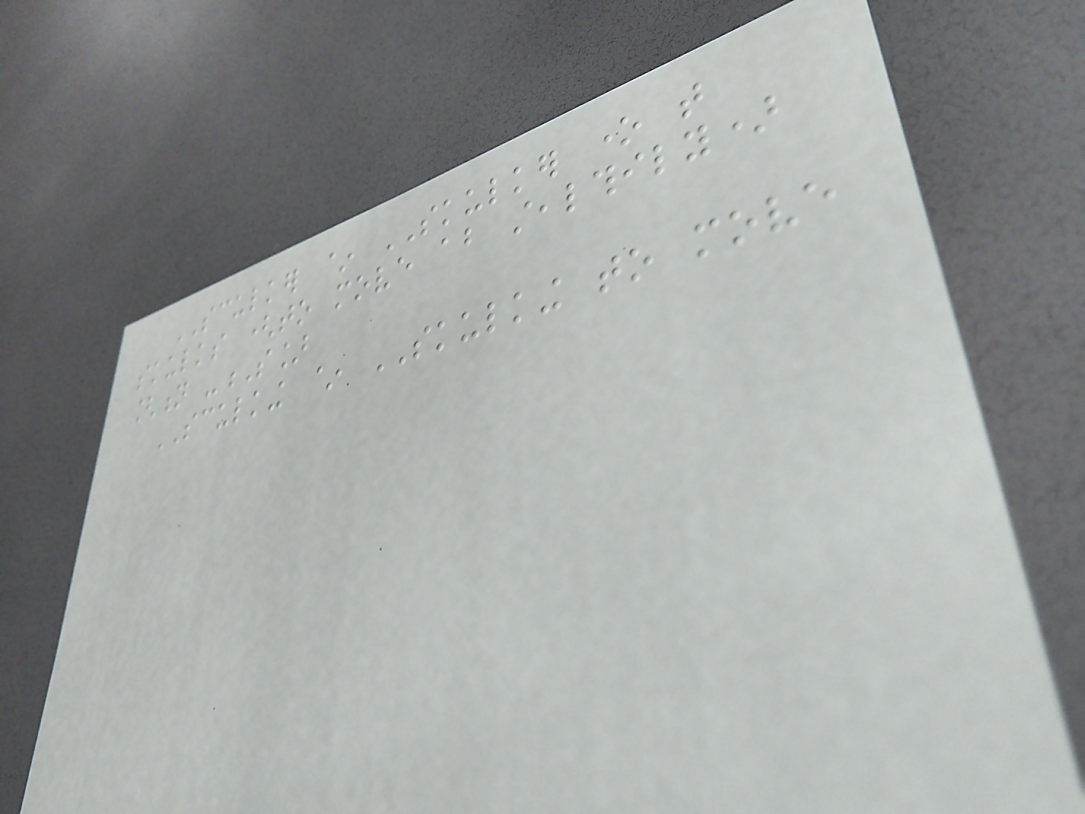SCULKER ~ SKULKER one that
skulks (to move about stealthily)
[n -S]
SCULKING ~ SKULKING to move
